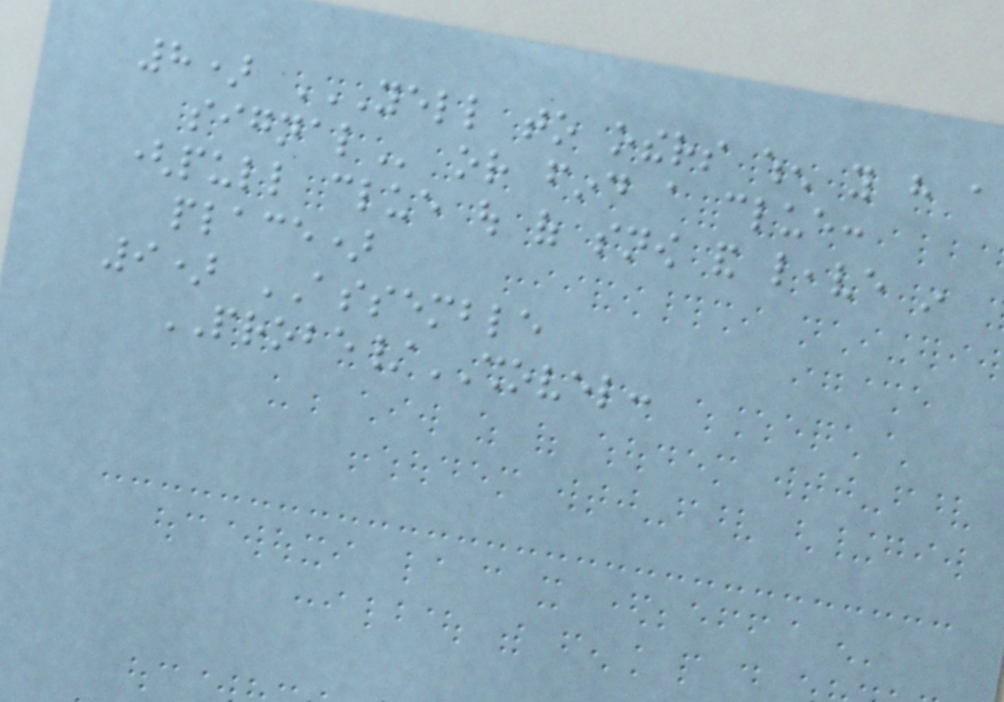8) YELL TO OTHERS WHEN YOU HAVE A
SIGNAL or find a clue:
(pull clue out of snow and leave in
place)
9) ASSEMBLE
PROBE/SHOVEL:
